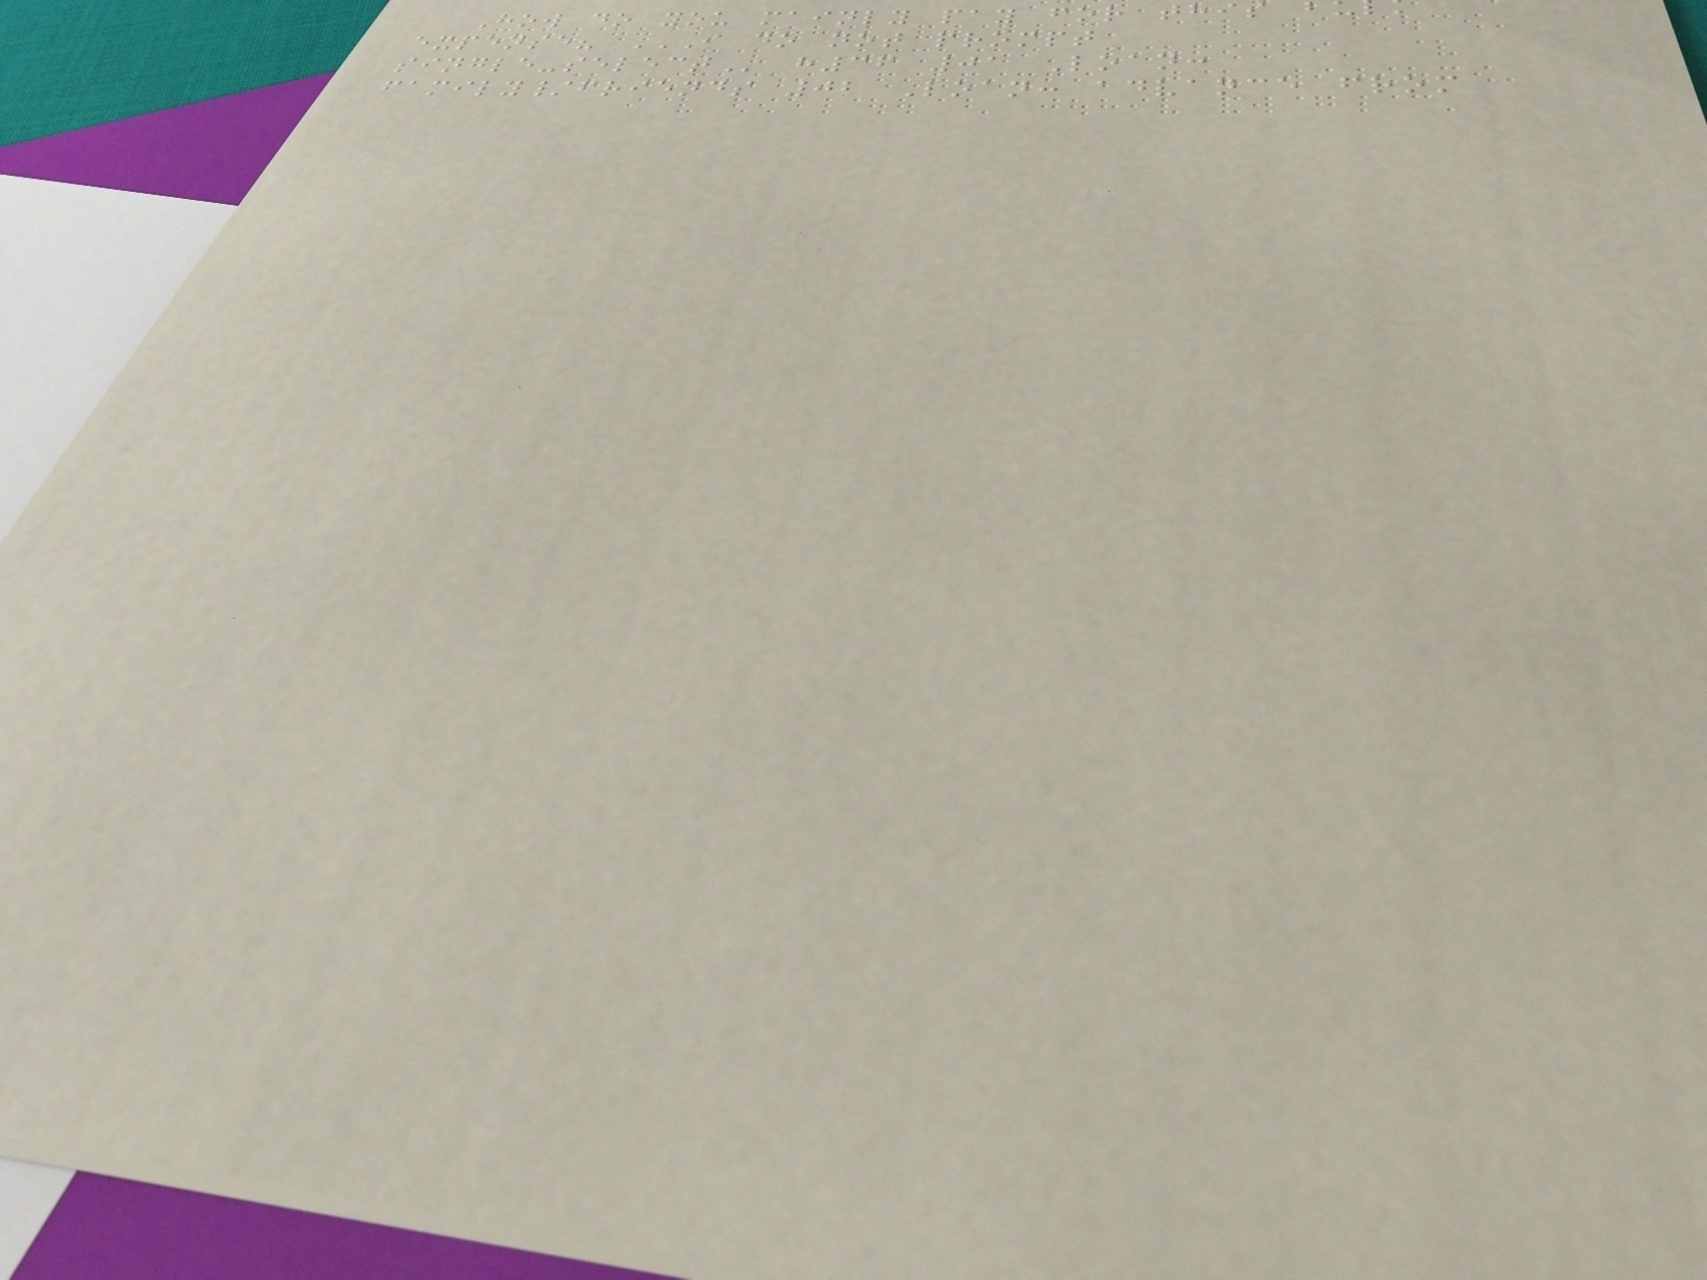How do you mainly pay for thi
expense? I DO NOT PROMPT
h36 01 Loan:
family/friends 02 Loan: advance from
